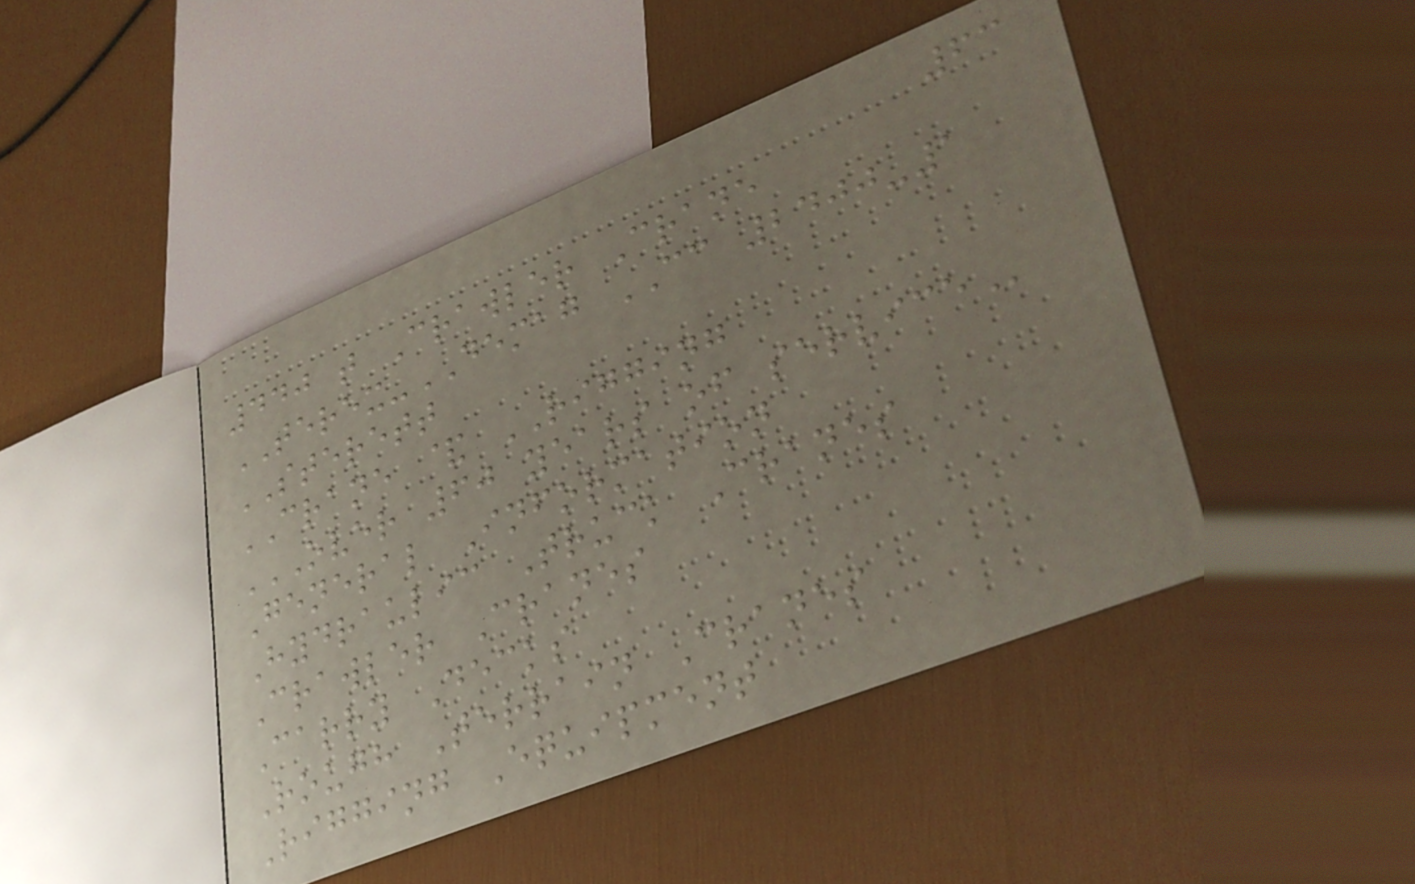63
440 t Crawler Crane
TEREX-DEMAG CC 2400-1
STERETT
CRANE & RIGGING
OVER 60 YEARS OF SERVICE
General Information
Hydraulic Truck Cranes
Crawler Cranes
Carry Decks
Rough Terrain Cranes
Rigging Equipment
